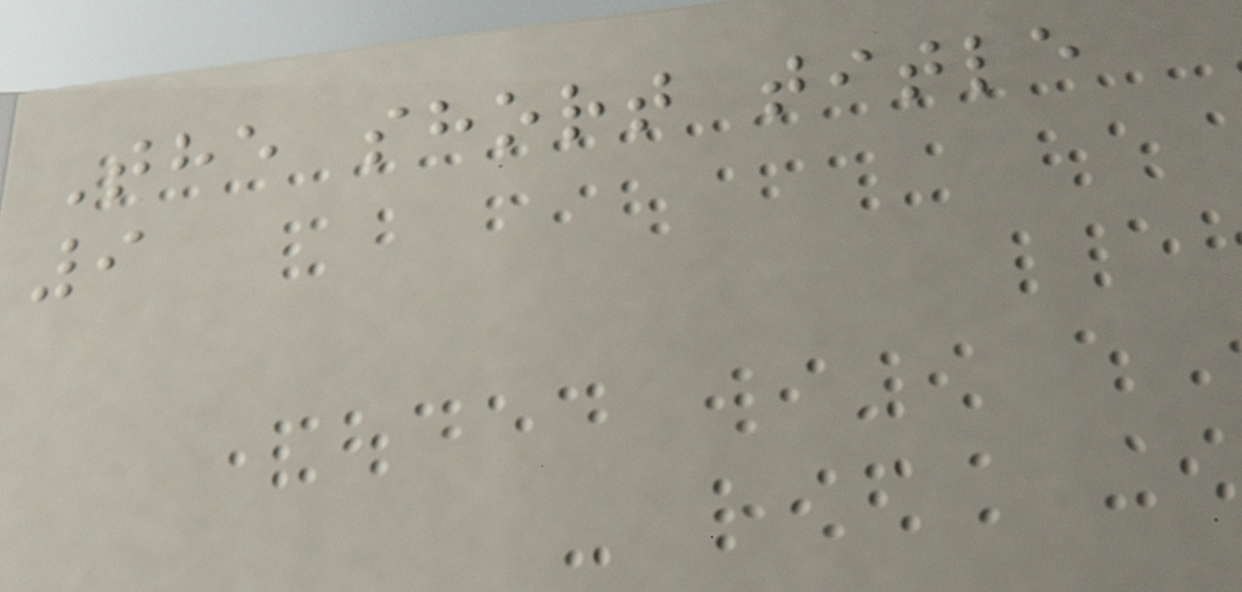The short title
9
